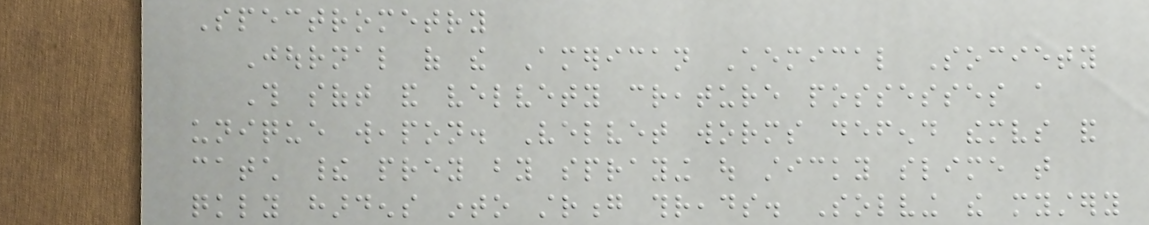Spectrometry
Journal of the American Chemical Society
This soft and velvety creature possesses a
unique weapon. Velvet worms defend themselves and
catch their prey by spraying out sticky slime that
quickly hardens into strong threads. Solving the mystery
